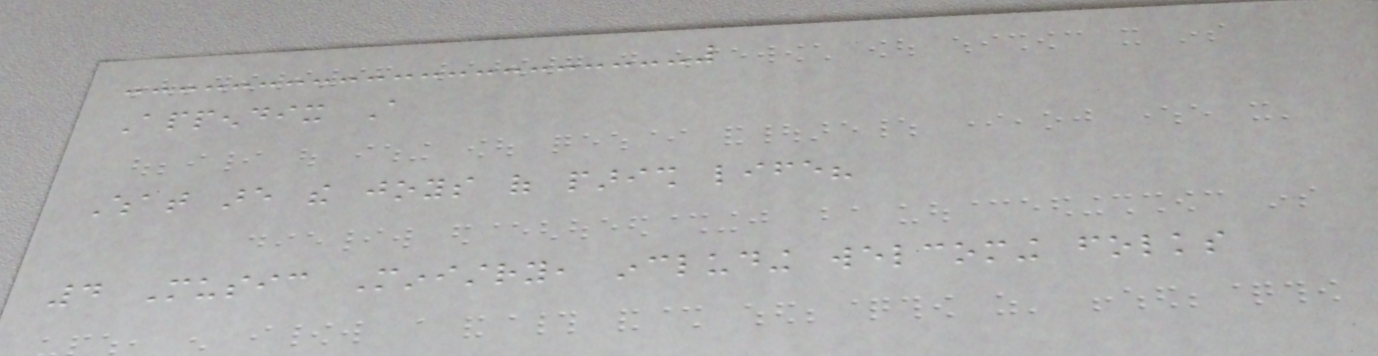Appendix A
What are the joys of parish life?
4 Music Ministry, including welcoming folks
